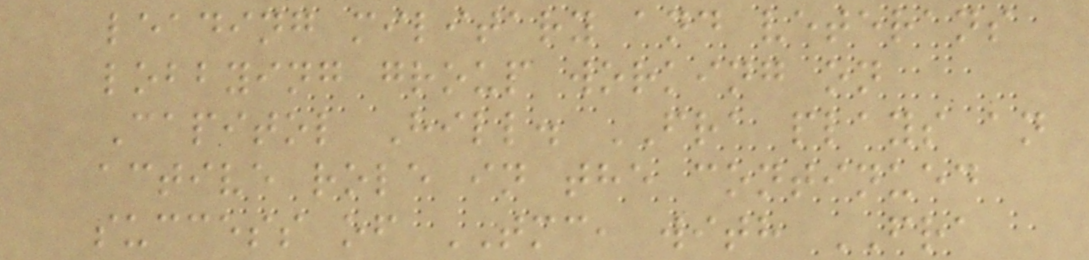leading military and veterans
lobbying group working on
Capitol Hill. FRA plays an
active role in the continued
success of TMC, with FRA
